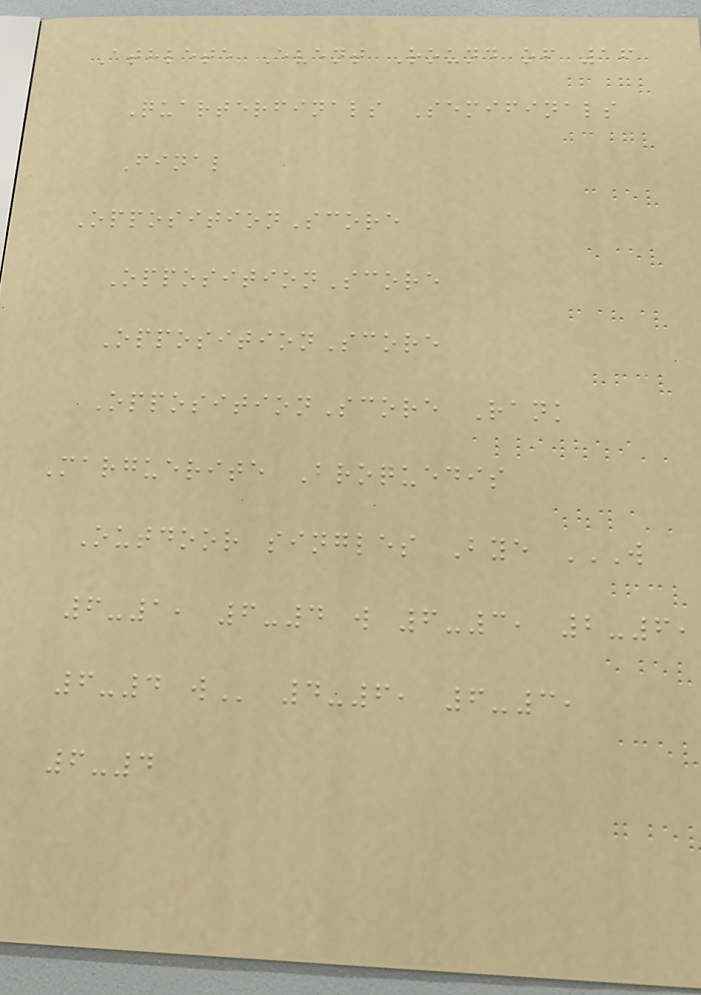Athlete Event Round of 16
Quarterfinals Semifinals
Final
OppositionScore
OppositionScore
OppositionScore
OppositionScore Rank
Marguerite Broquedis
Outdoor singles Bye W
6-1, 6-4 W 6-3, 2-6,
6-4 W 4-6, 6-3,
6-4
